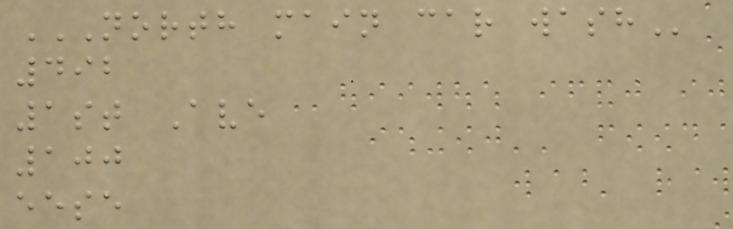NORTH MAIN CAR WASH
492
1st Ave
100
eese
